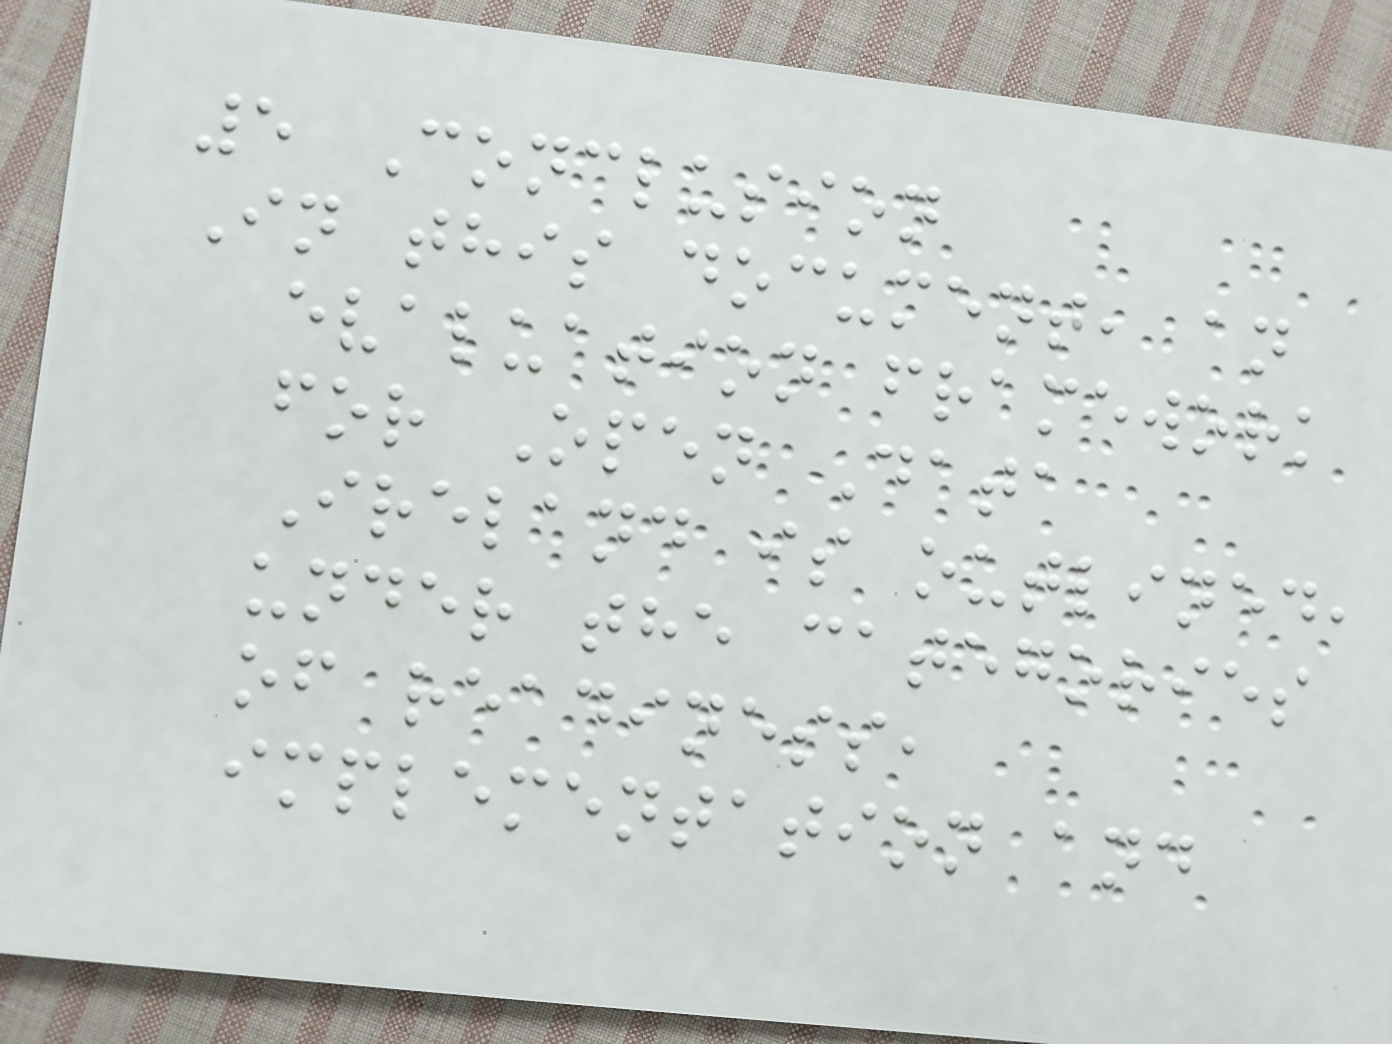5 Conclusion
In this document, an
evaluation framework
for Open Data
Ireland is outlined,
under the categories
of readiness,
implementation and
